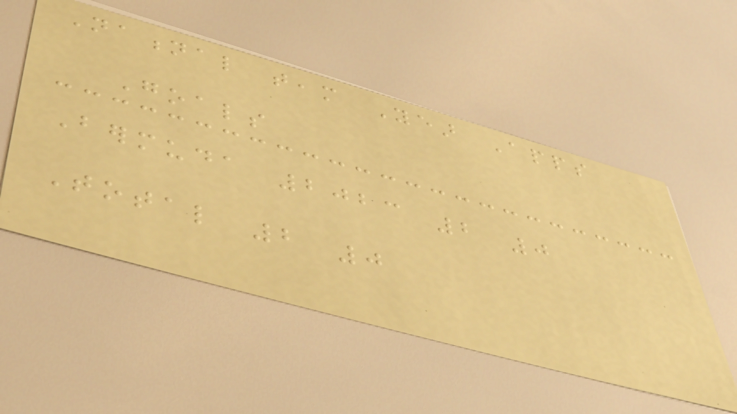National team Year Apps
Goals
Bermuda 2023 2 0
Total 2 0
